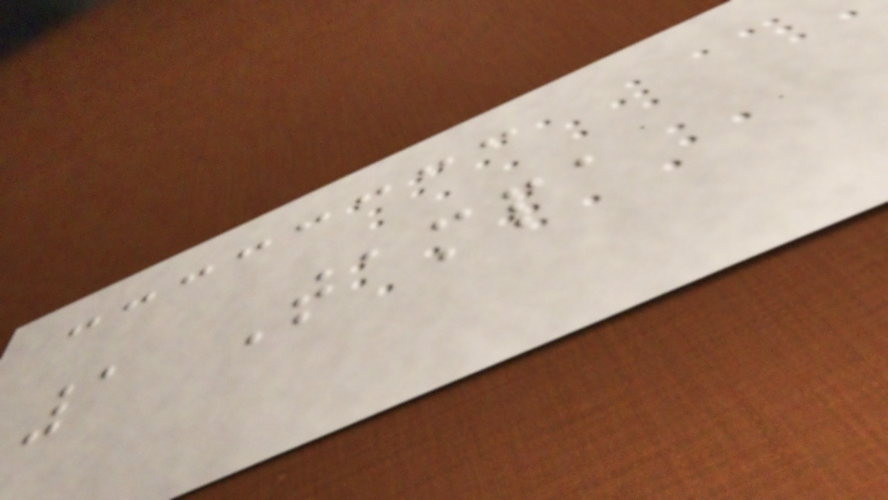1 Tampa
